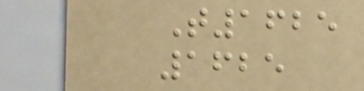T1625
1625
